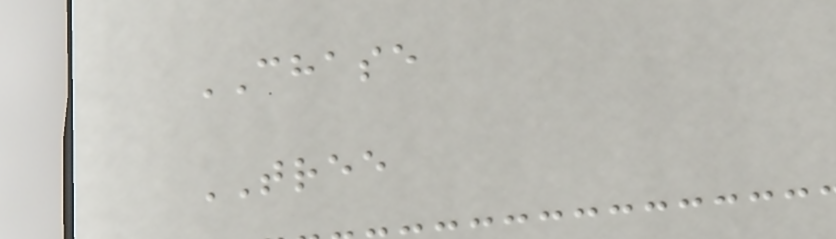CHASE
TREE
